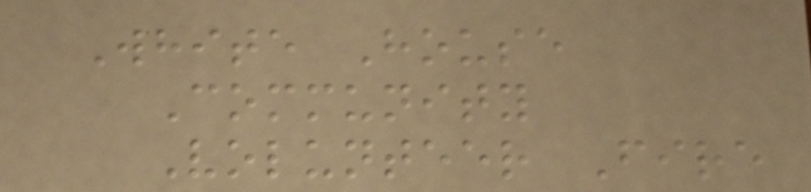White House
Community
Volunteer Fire
